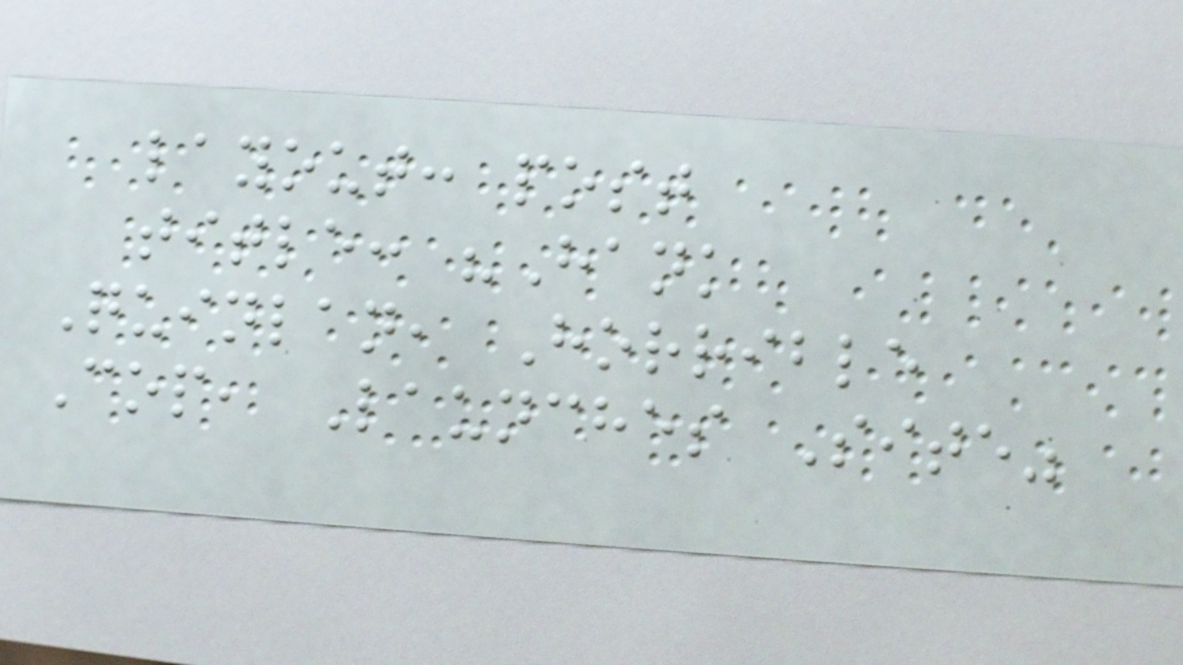layout: post
title: "Hank
Quinlan, Horrible
Cop, Launches Site"
